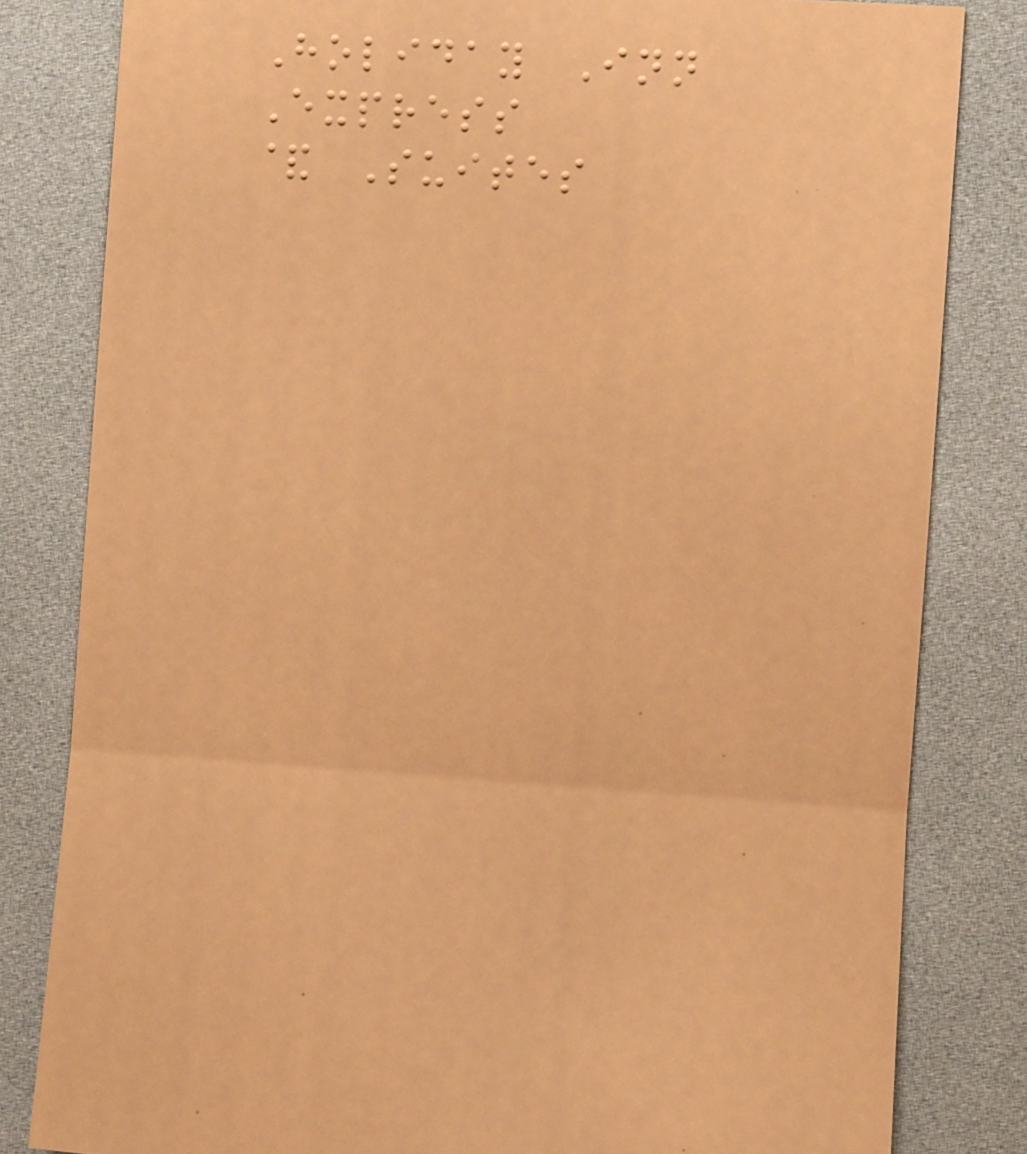Holiday Inn
Express
& Suites
